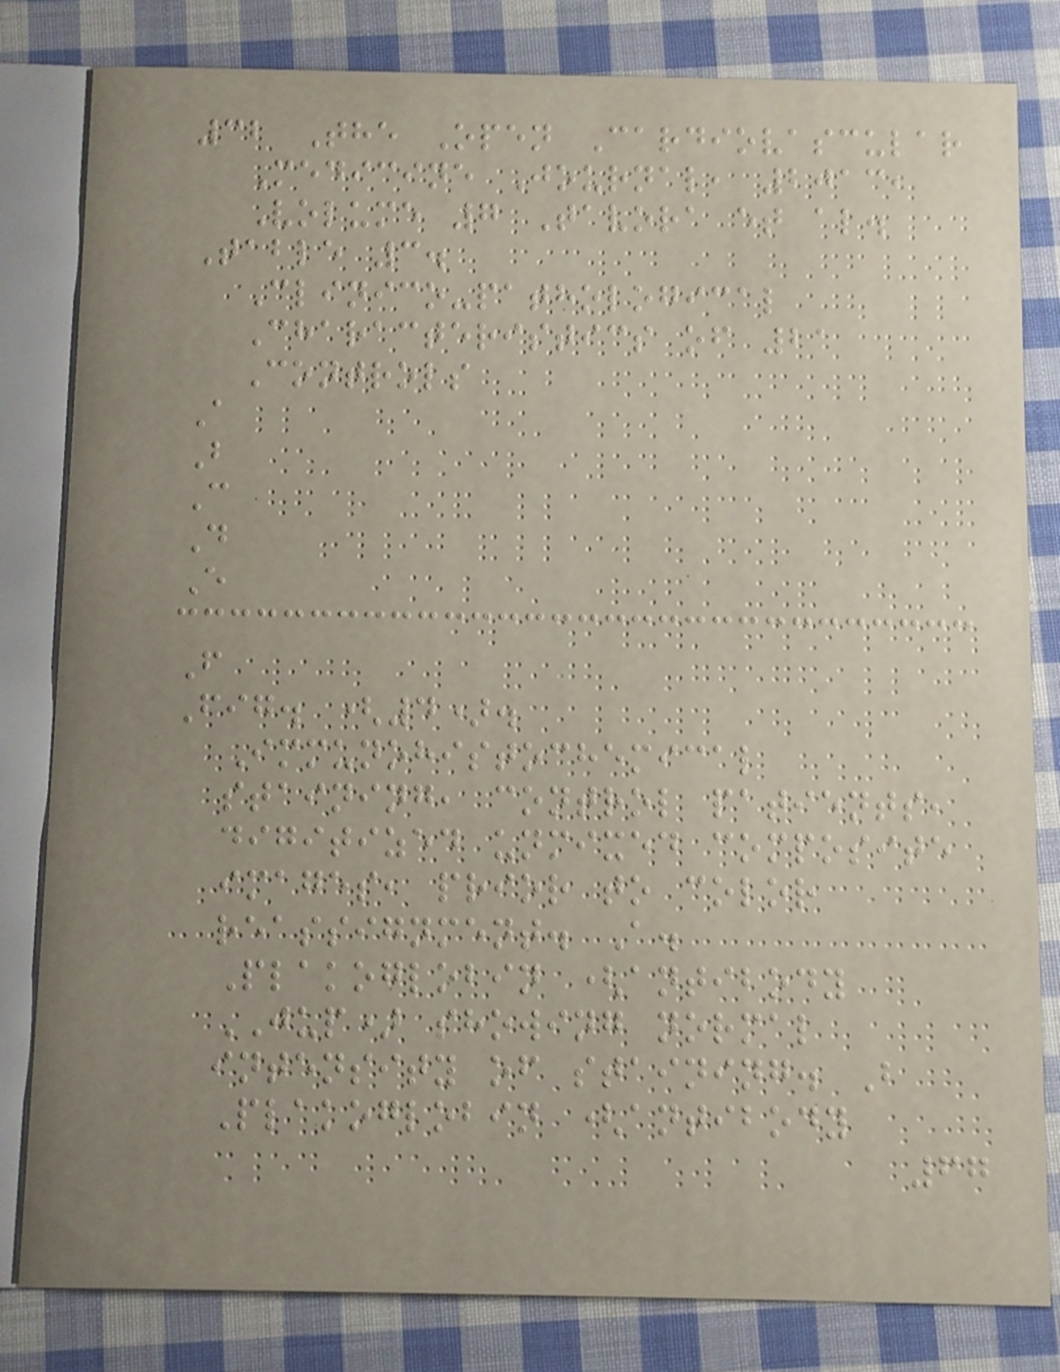32 The Open Cardiovascular
Medicine Journal, 2013,
Volume 7 Tavora et al.
Table 3.
Clinico-pathological
Characteristics of 21
Controls
A
B
C
D
E
F
Fig. (4).
Immunohistochemical
staining, control patients,
digitized unmixed composite
images, prior to color
reassignment. A.
Plakoglobin (antibody
JUP) showing normal
intensity of staining. B
Plakoglobin (antibody
67
